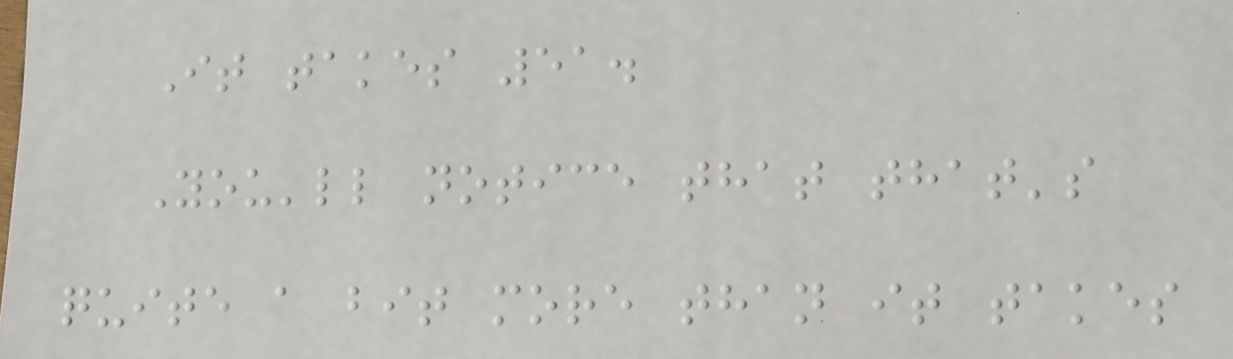It takes 51.
You'll notice that that's
quite a bit more than it takes
